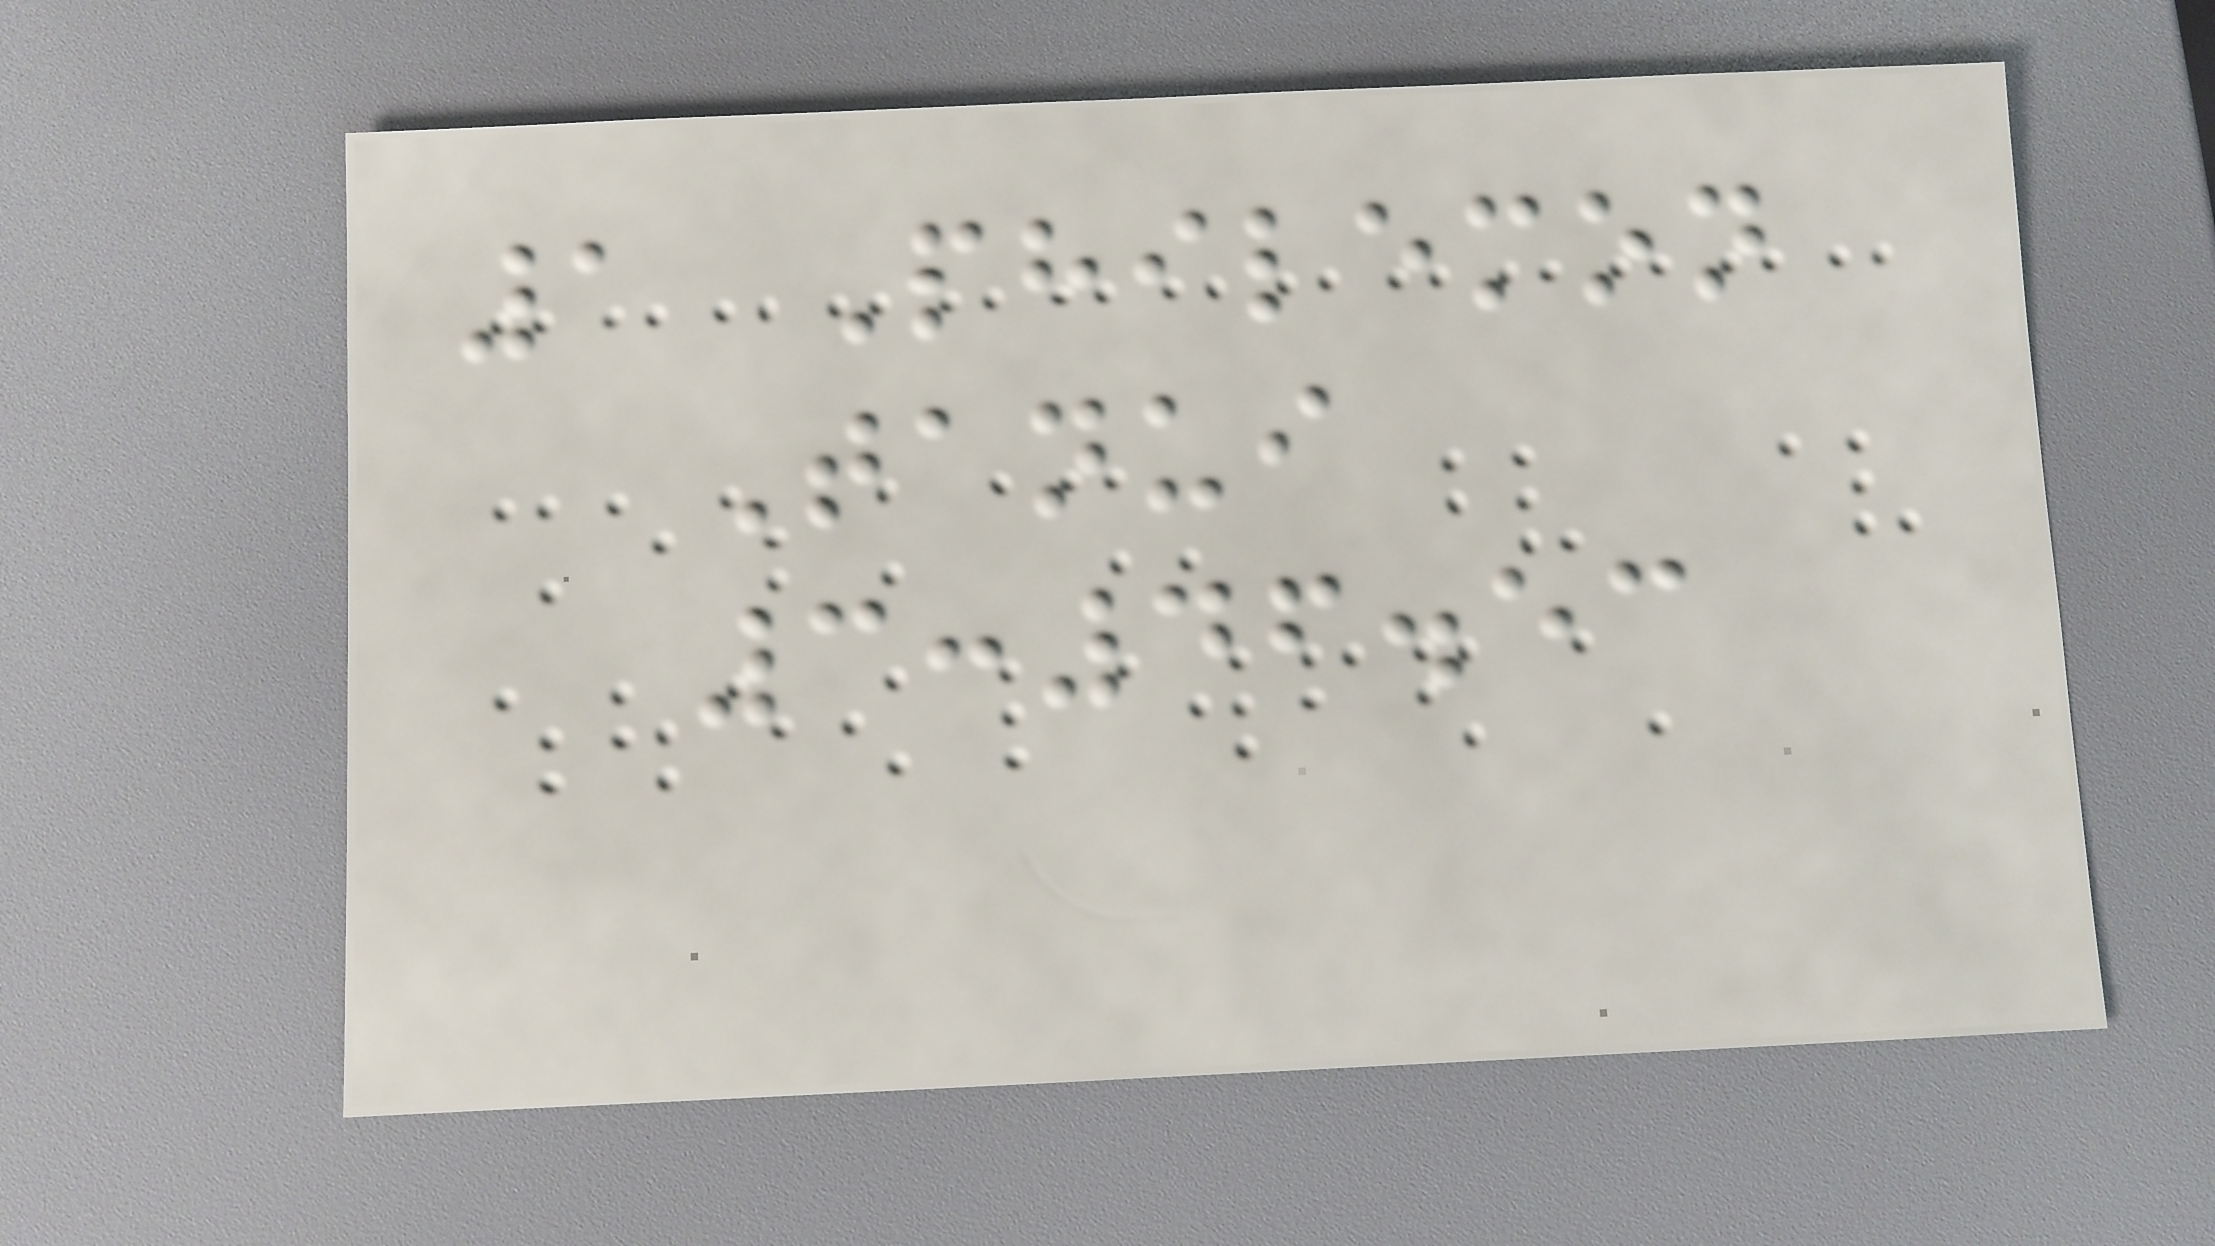1 Philemon
Tanui
3:46.53
